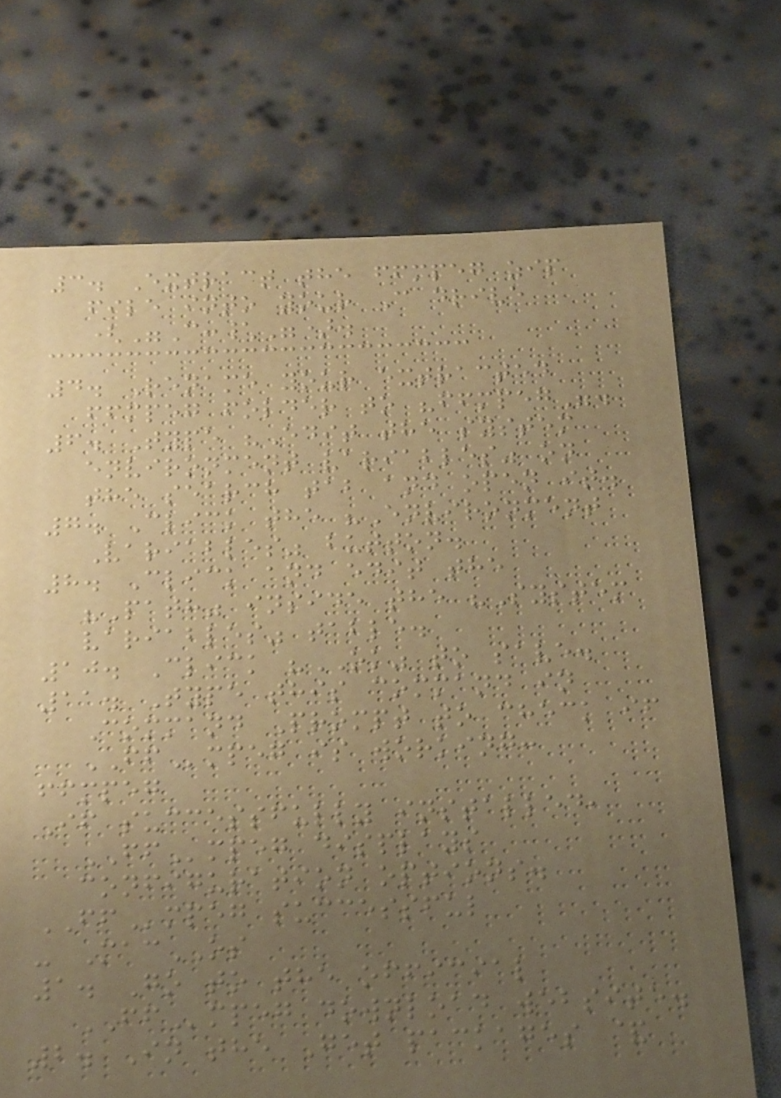3. Extract the ffmpeg zip
file into your C drive
("C:\").
4. Rename your extracted
ffmpeg folder to "ffmpeg".
6. Type "Edit the system
environment variables" on
the search tab and open it.
7. Click the "Environment
Variables" button.
8. Click and edit the
"Path" inside the "System
variables" table.
10. Click "OK" to save.
11. Type this command in
Command Prompt to check if
FFmpeg is working:
ffmpeg
If successfully installed,
FFmpeg displays
configuration options.
FFmpeg successful
- MacOS
1. Go to the official
FFmpeg download website.
2. In the Get packages &
